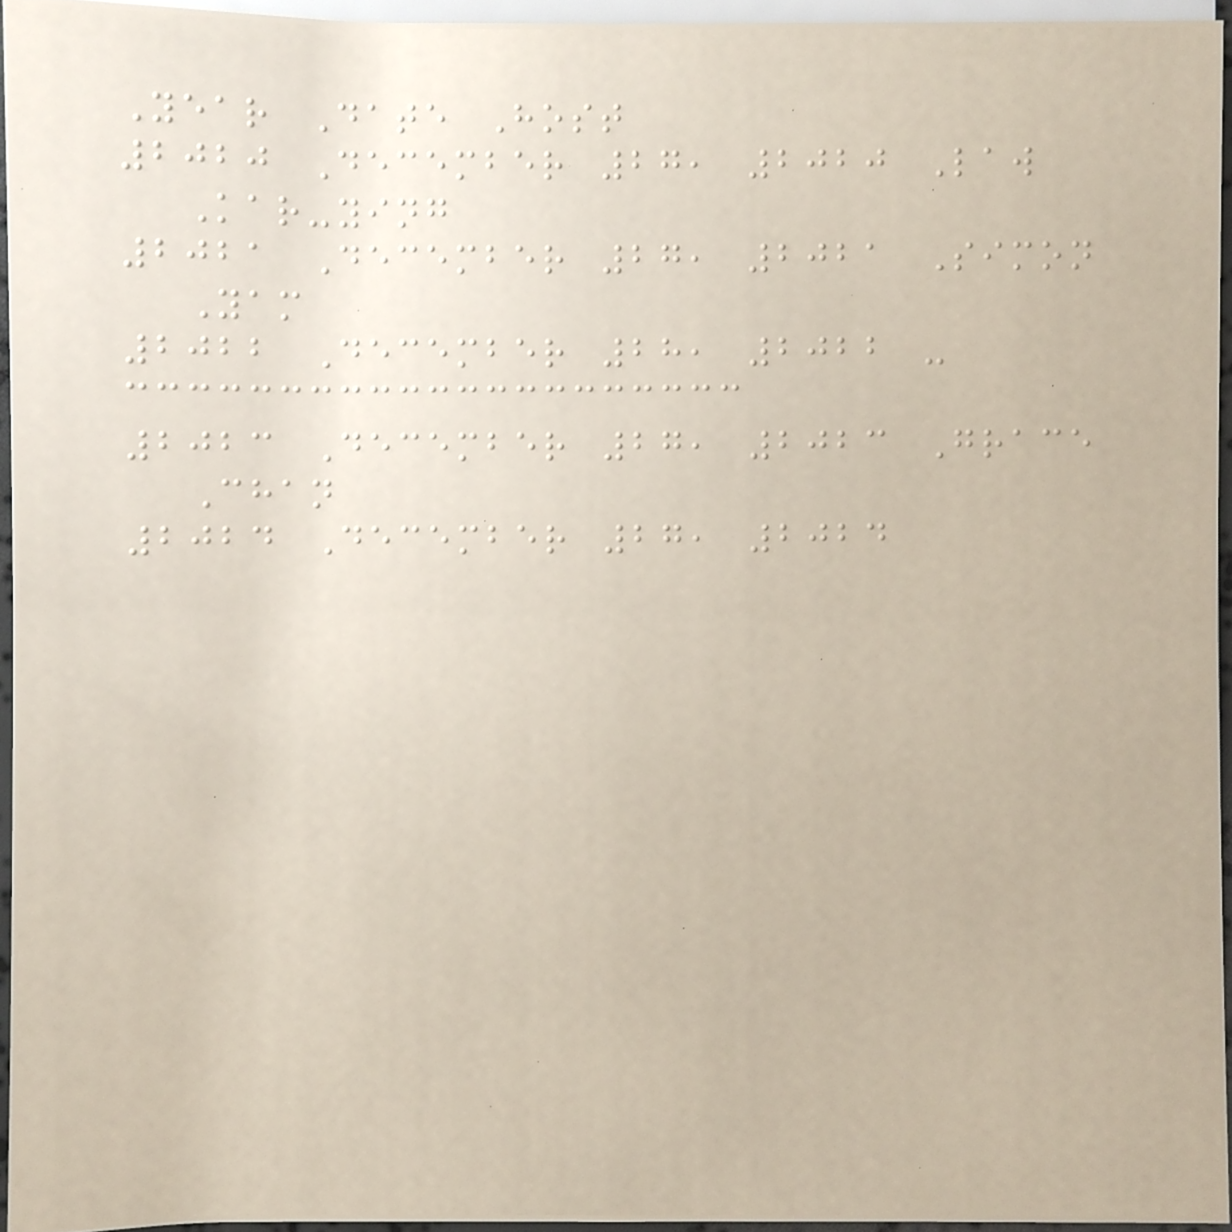Year Date Host
2020 December 27, 2020 Law
Kar-ying
2021 December 27, 2021 Simon
Yam
2022 December 28, 2022 -
2023 December 27, 2023 Grace
Chan
2024 December 27, 2024
